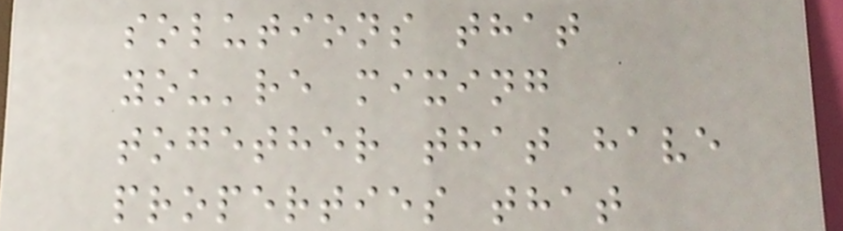solutions that
you're mixing
together that have
properties that
